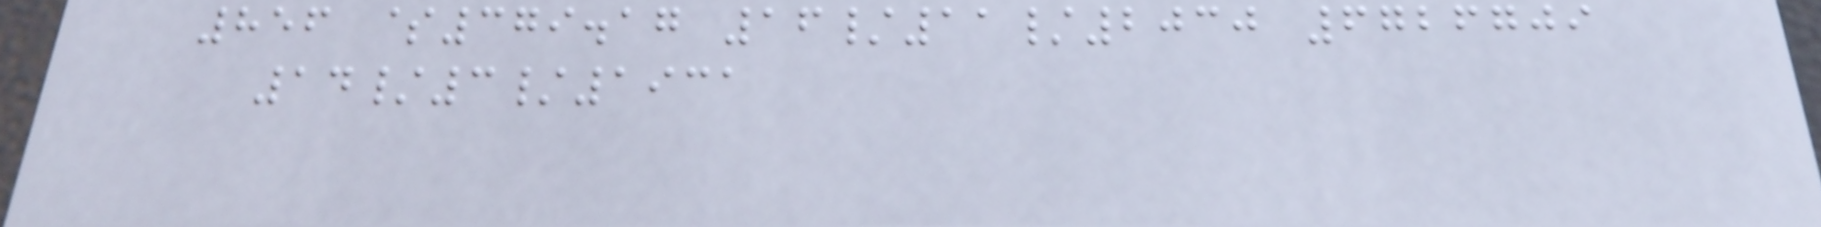856 $379.17 16/11/2030 6726709
14/3/1931
